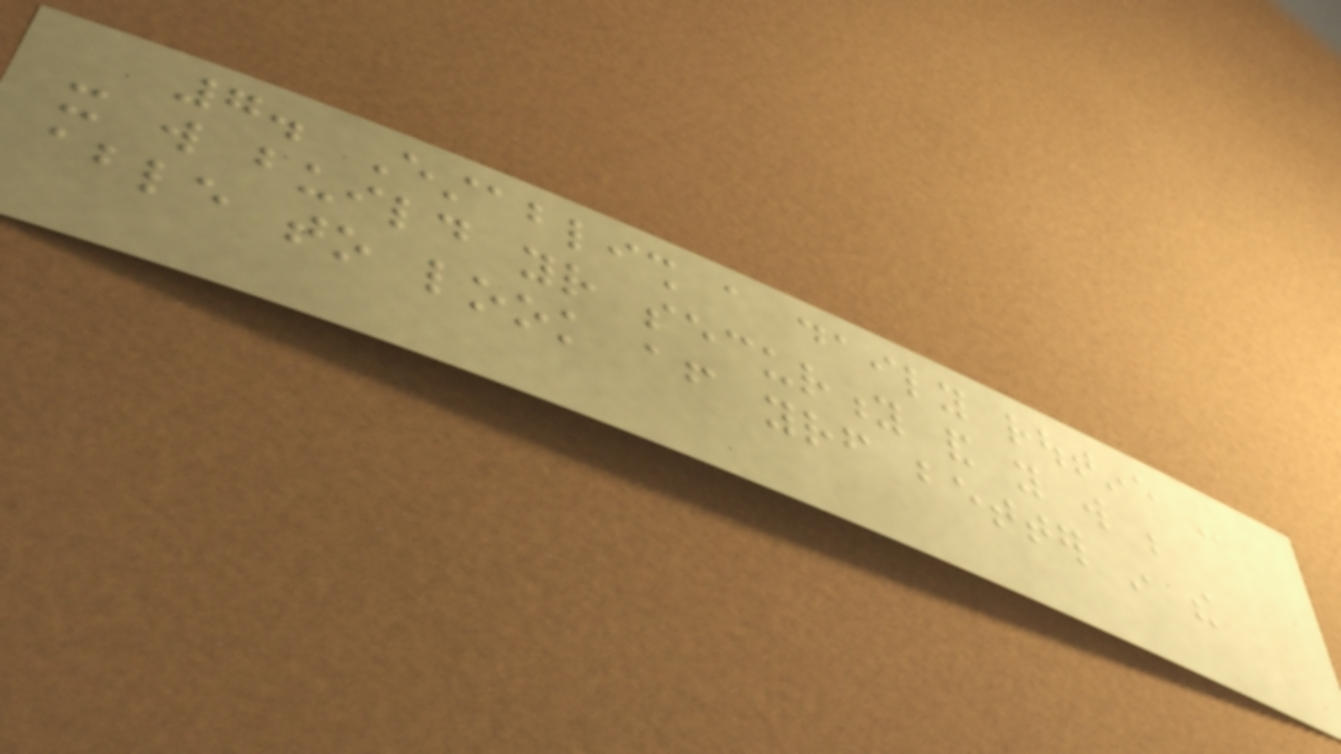7. Establish a daily routine -
it will build your security and you will be
able to look after yourself better in the
